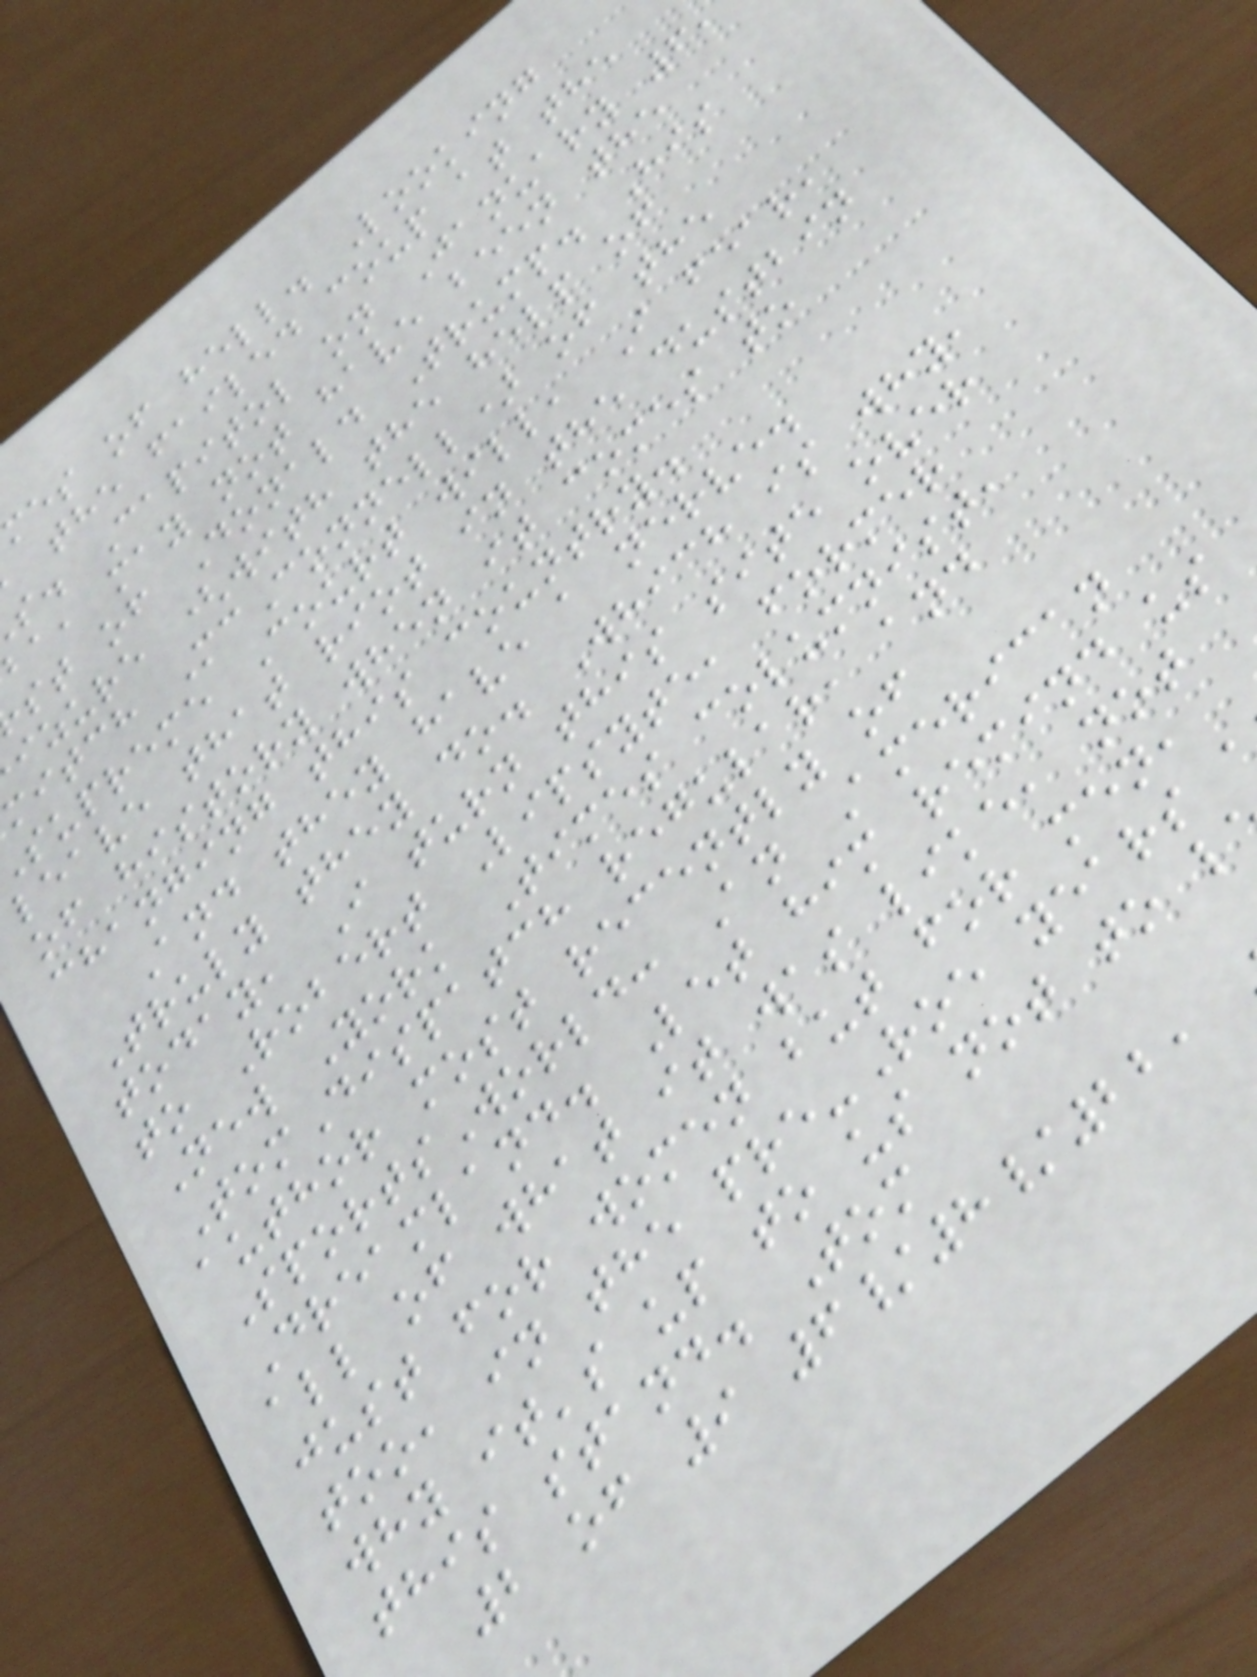mes of hell. Looking
the failed coup at the
s. Capitol on January 6,
ba, may not have been the
st of Donald Trump. His
izure (with the help of
mitch McConnell) of the
supreme Court will, I fear,
leave that riot in the dustbin
of history when it comes to
changing this country.
And they have a nerve.
Truly they do. Which is why,
today, I turn this site over
to Robert Lipsyte, former
New York Times columnist,
TomDispatch regular, and
author most recently of
SportsWorld: An American
Dreamland. Let him remind us
all of what it was like, not
just for women but for men,
too, in the pre-Roe years
why it's up to us not to l
this stand. Tom
2 of 9 6/8/22,
